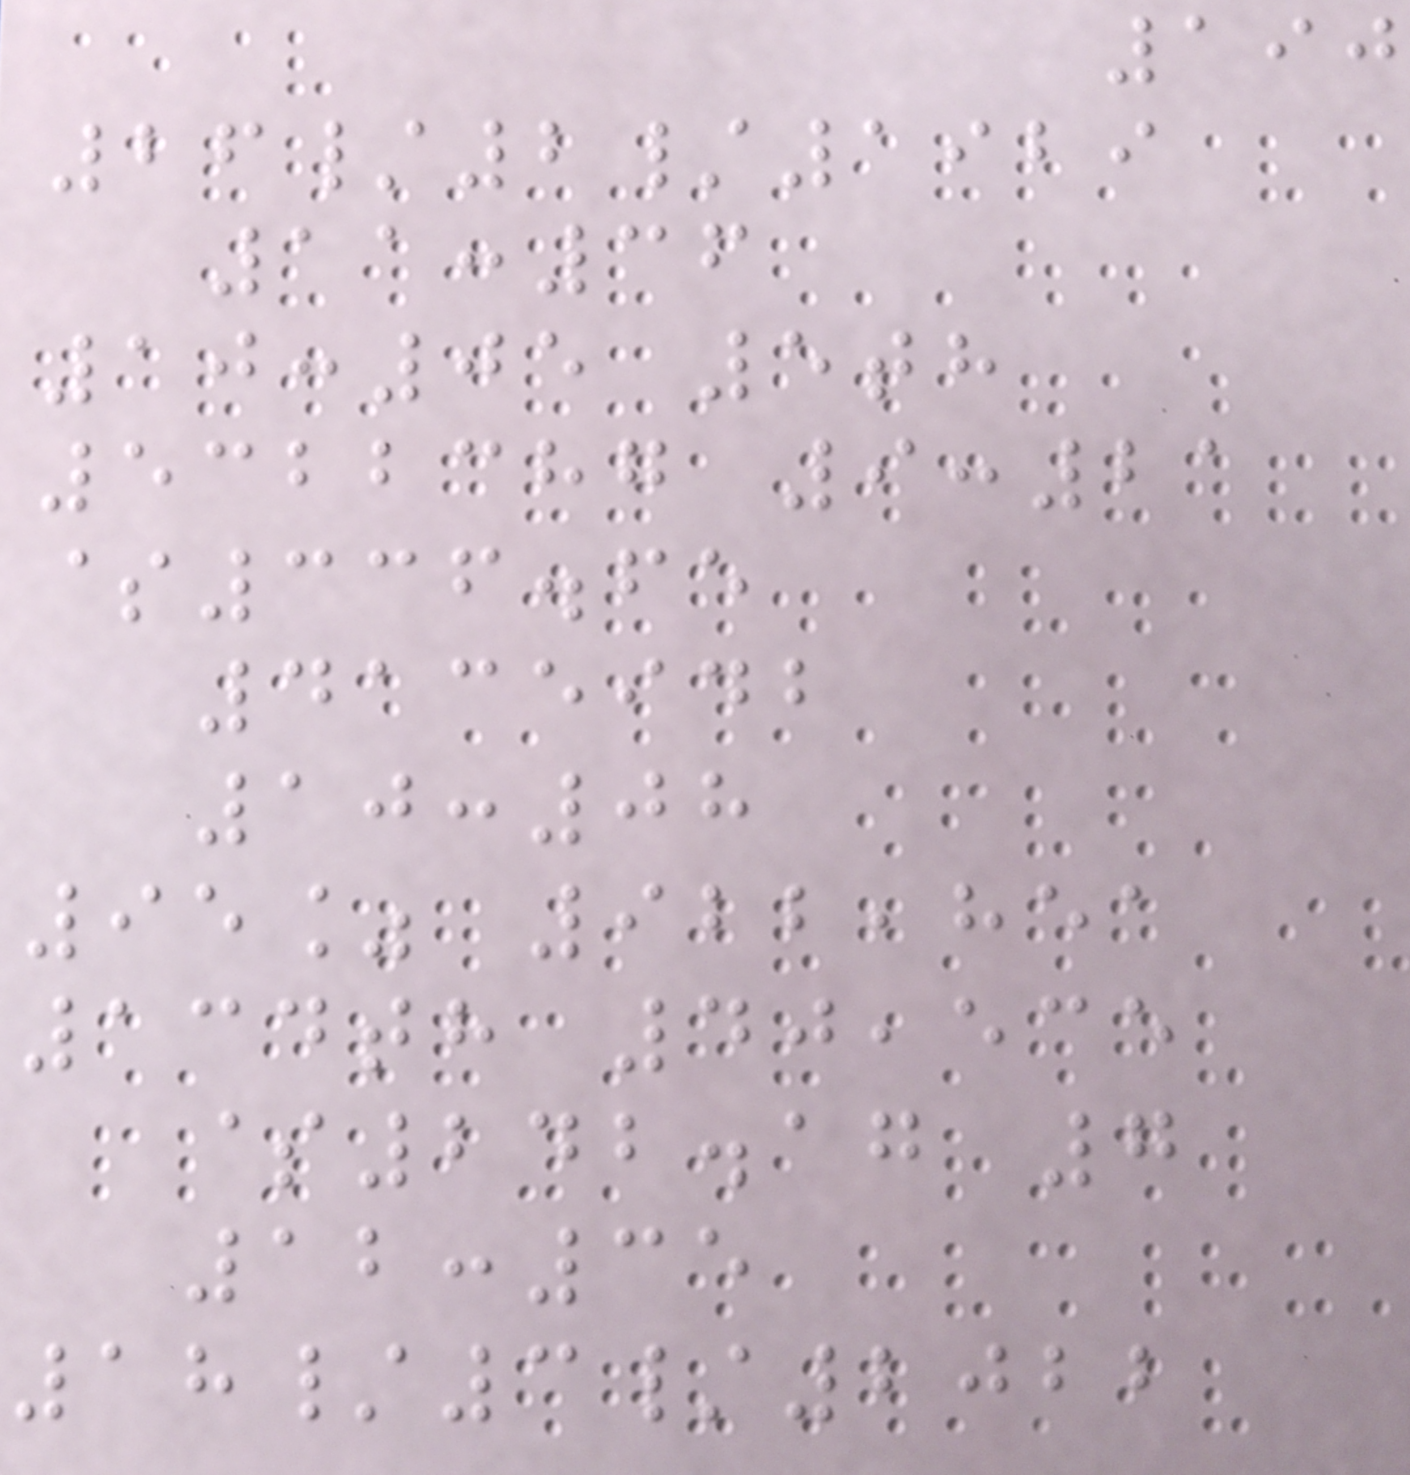190
26/2/1929
11:36
10:05 5th
5322387 9:21
$336.65
4135942
10:08
95% 922,851
134th 40,535
$242.17 7
12:35
18/3/2022
